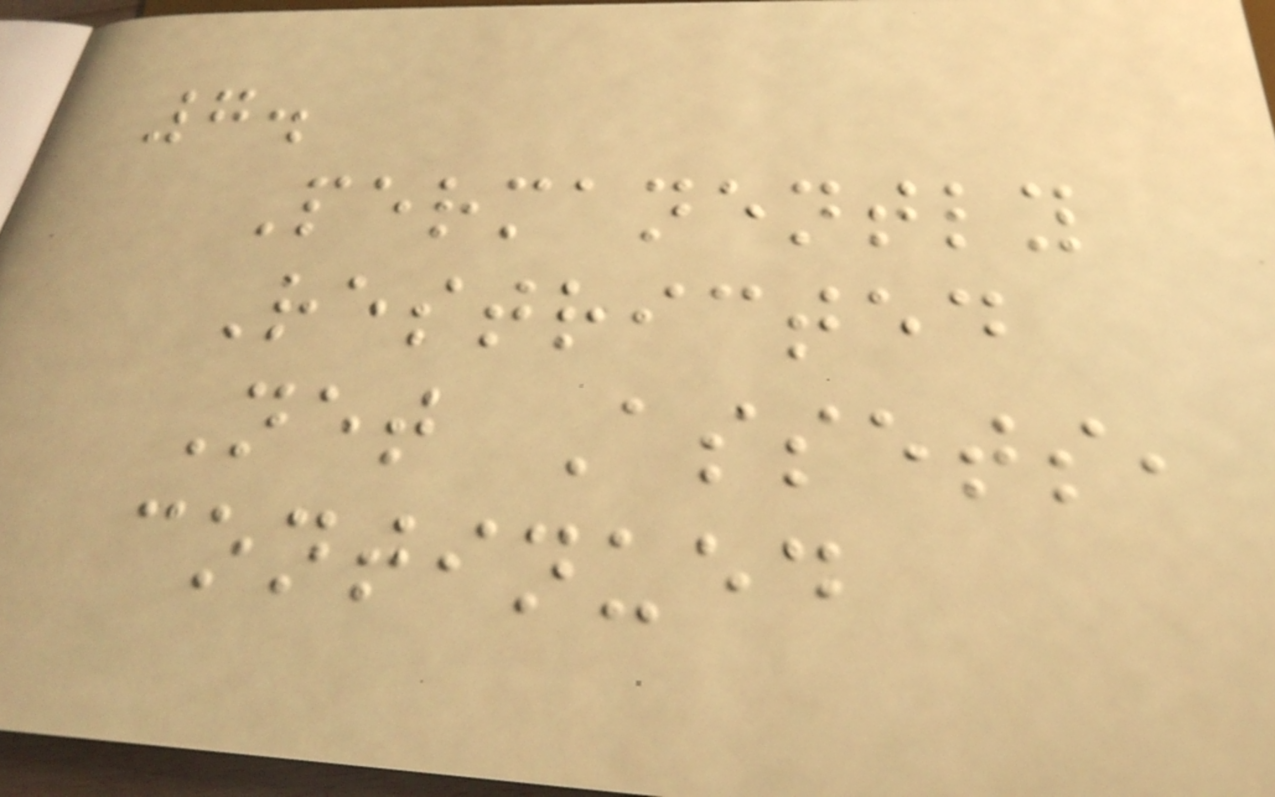7.
Permanently
Restricted
Net Assets,
continued
